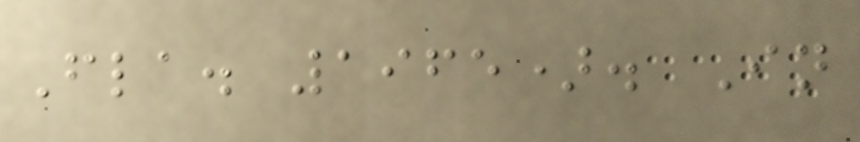Fla. 1965). In
